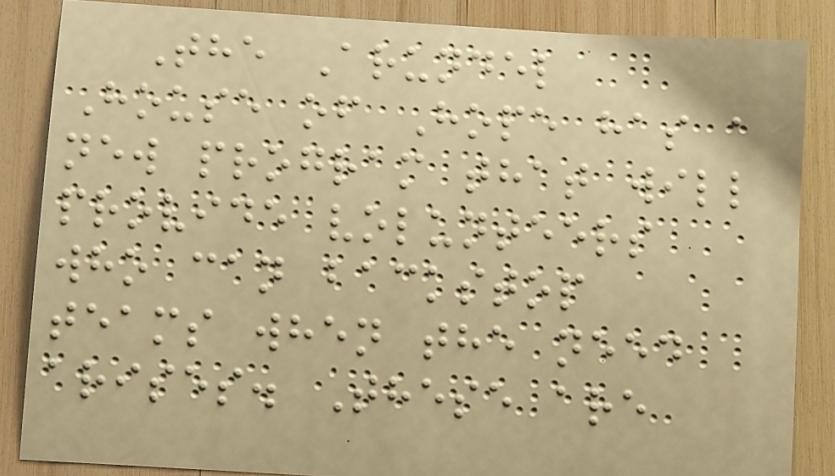The Arundel
House of Hope has a
new program that will
provide volunteers
who can backstop
teams when the need
arises. These are
